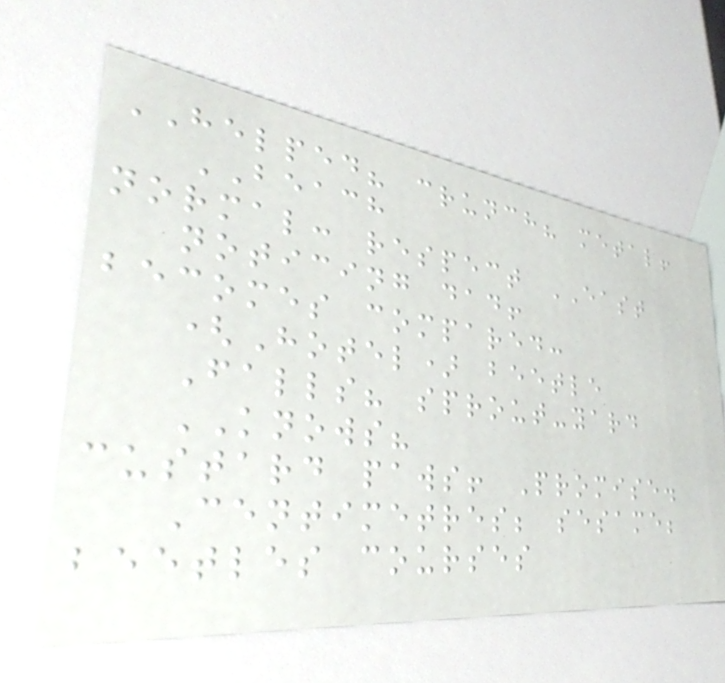HELPED? crunch? metal!
BEACH
normal: respect EAST
noticing dad!
becomes compared:
(Hotel) beetle
Falls? sprout-yard
KNOWS?
custard paws! Promise.
Centimetres; sesame;
beetles courses
